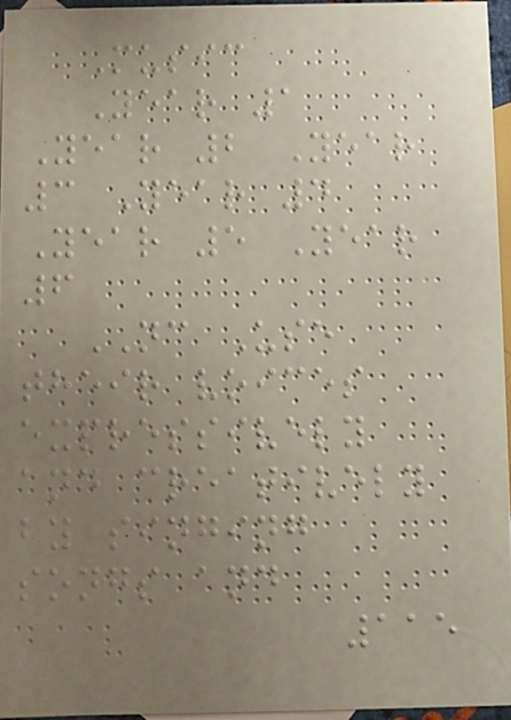Music
Year 1
Year 2 Year
3 Year 4
Year 5 Year
6
NC Use
their voices
expressively
and creatively
by singing
songs and
115
